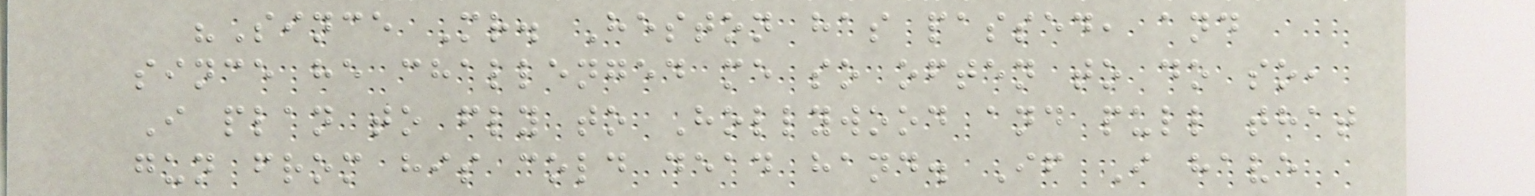"Since Mr. Heston has passed, and
since he challenged me so often to do so,
I plan to fly to Hollywood and pull that
gun from his cold dead hand. If I have
